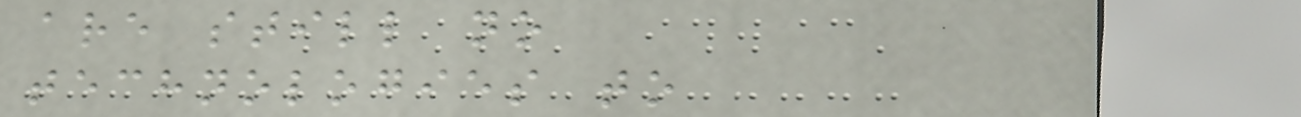are still no
technologies to
